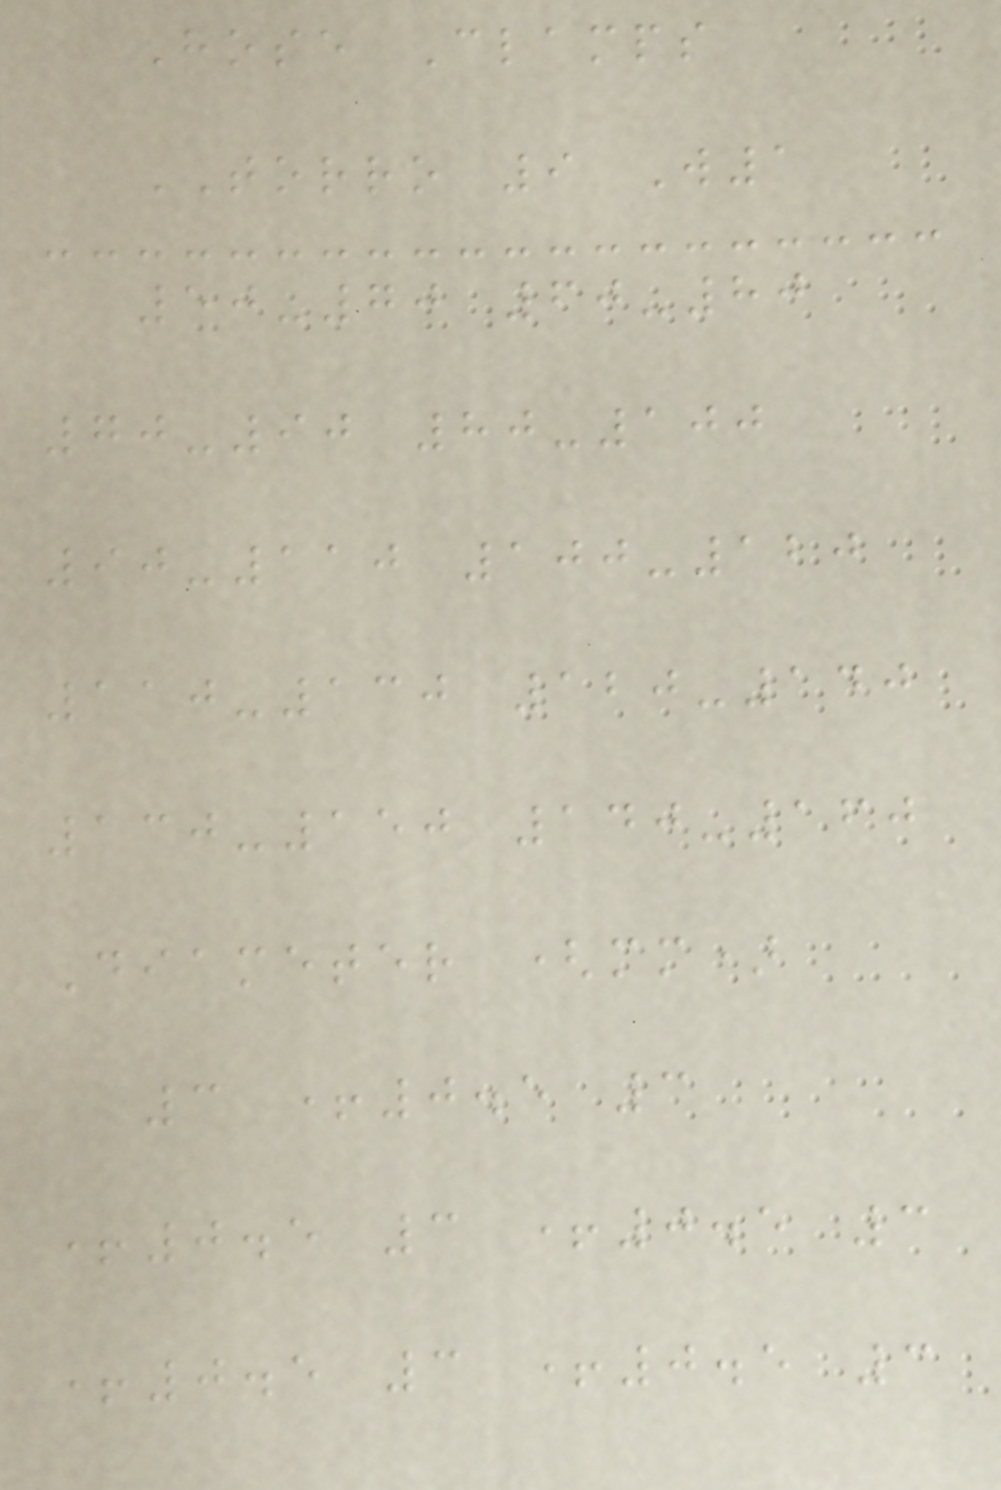Hose Clamps
TORRO 9 W1
50-70 60-80
70-90 80-100
90-110 100-120
110-130 120-140
130-150 140-160
Diameter (mm)
3 +0.5 3
+0.5 3 +0.5 3
+0.5 3 +0.5 3
